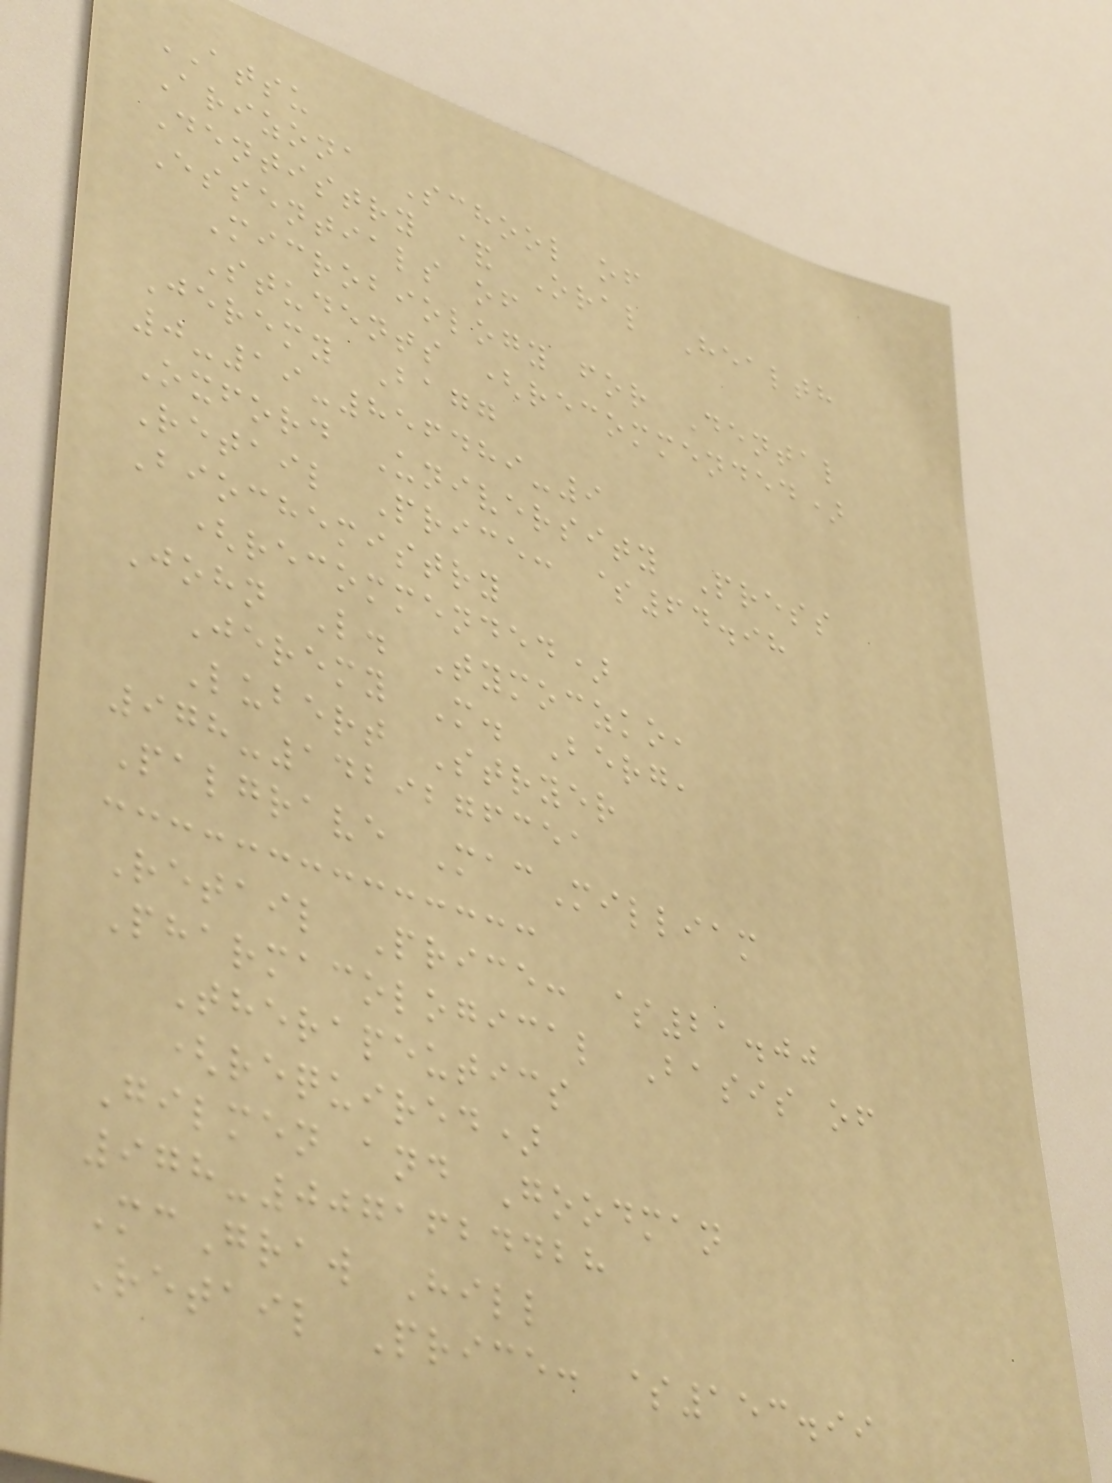ATSU
Arizona School of
Dentistry & Oral Health
Essentials of
Microbiology for Dental
Students (recommended)
Jeremy Bagg
0-19-856489-9
Oxford University Press
Retail Price: $64.98
Biochemistry
(recommended)
John L. Tymoczko,
Jeremy M. Berg,
Lubert Stryer
978-1429276351
Palgrave MacMilliam
Retail Price: $21.00
Pharmacological Basis of
Therapeutics
(required)
Gilmen and Goodman
978-0071624428
McGraw Hill
Retail Price: $153.99
